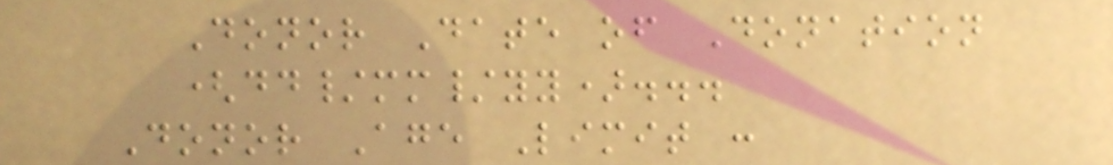Donor Date of Donation
(dd/mm/yy)...
Donor Age Limit :
